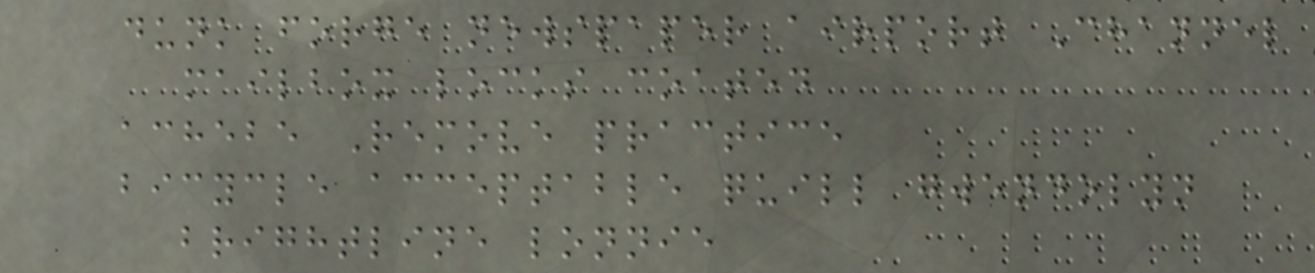dunk forge newspaper airport Channel
mailbox locks coated
achebe Remove practice
bicycle acceptable quill gwendolyn
brightline lonnie
